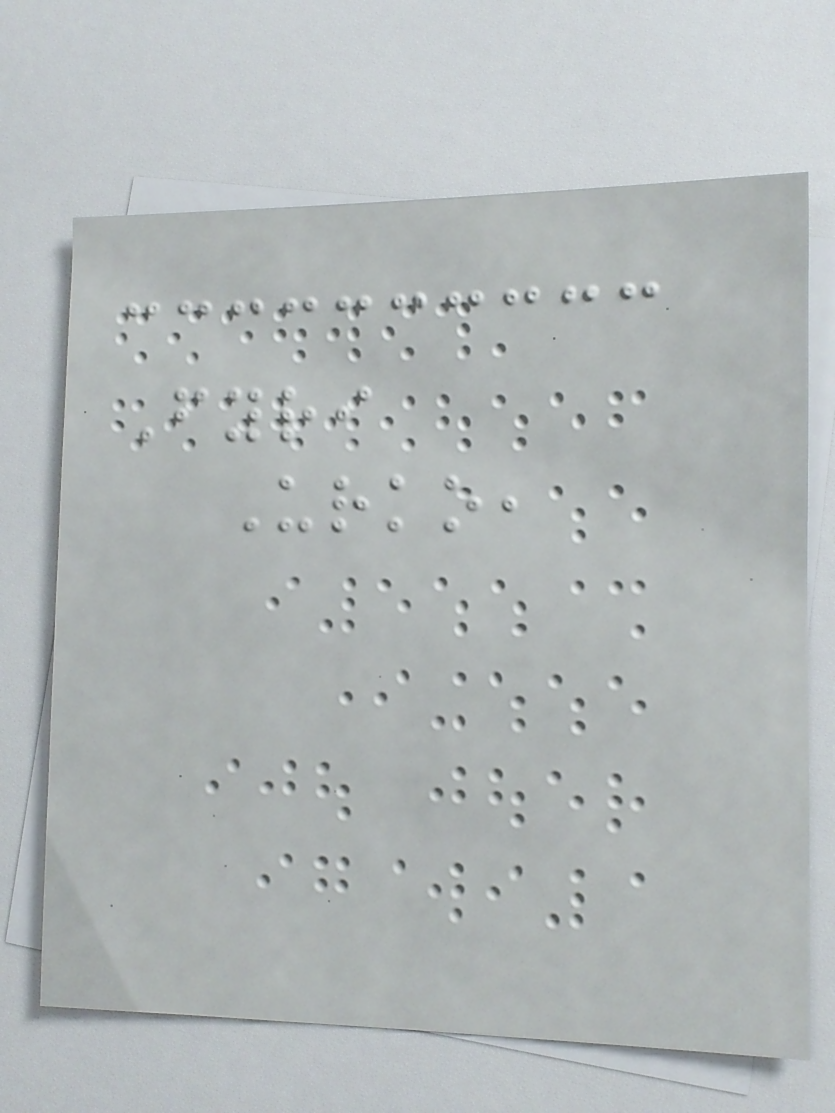Fyri
Urko,
